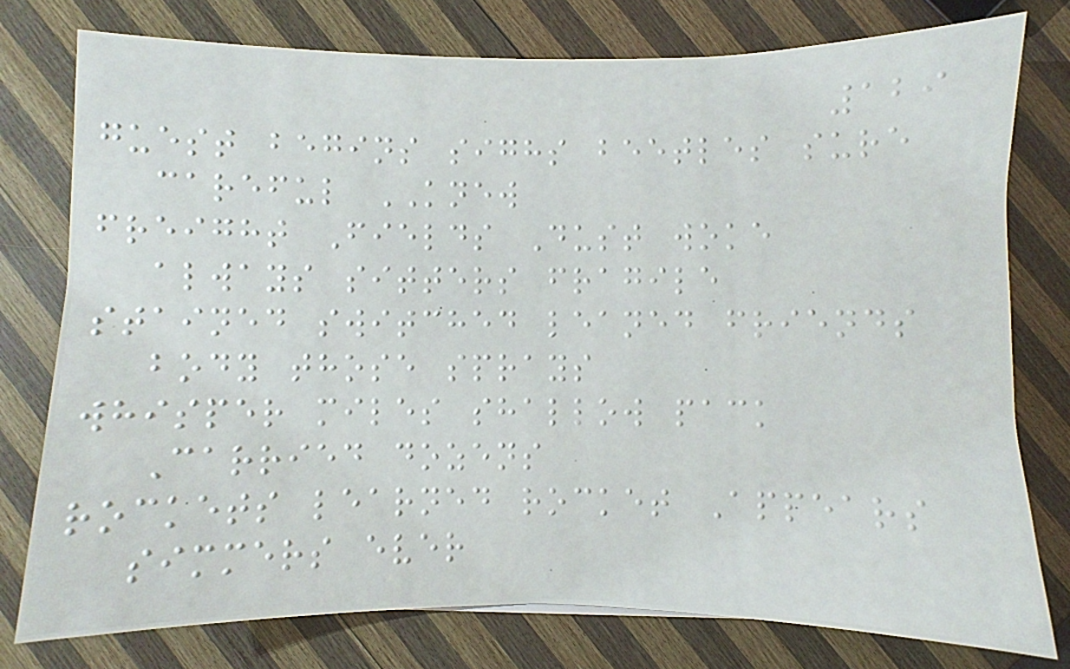129
guest begins sighs beetles sure
careful KNEW
freight Fields Dust woke
always sitters fragile
stained switched leaned friends
body those sprays
whisper miles shallow pack
Carried dozens
rockets learned rocket Appears
simmers ever
